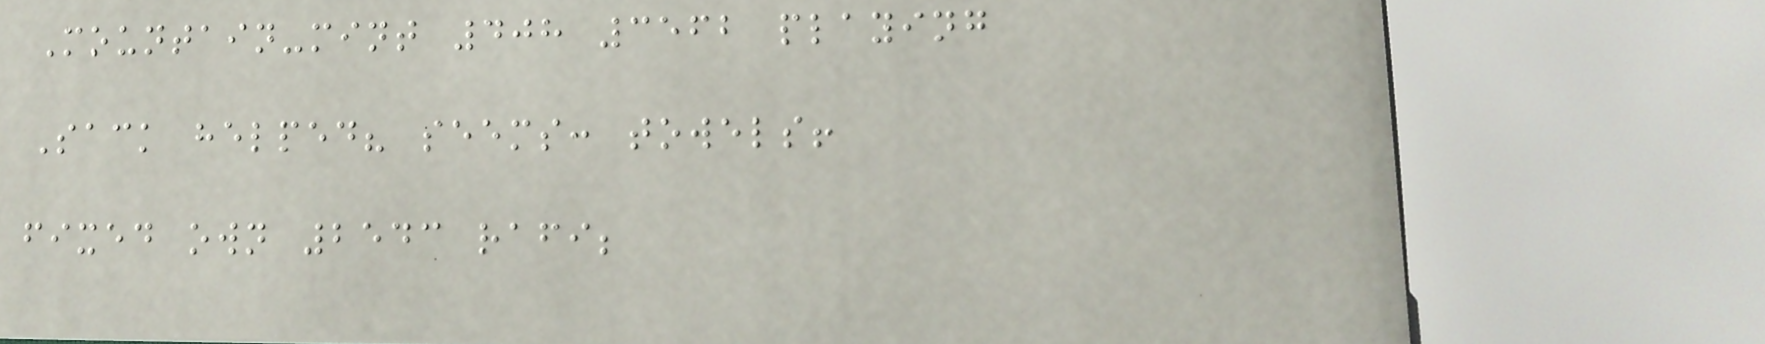Mountain-mint 408 3562 playing
Sack helped? seems: towels!
fixed own 2543 rafi;
